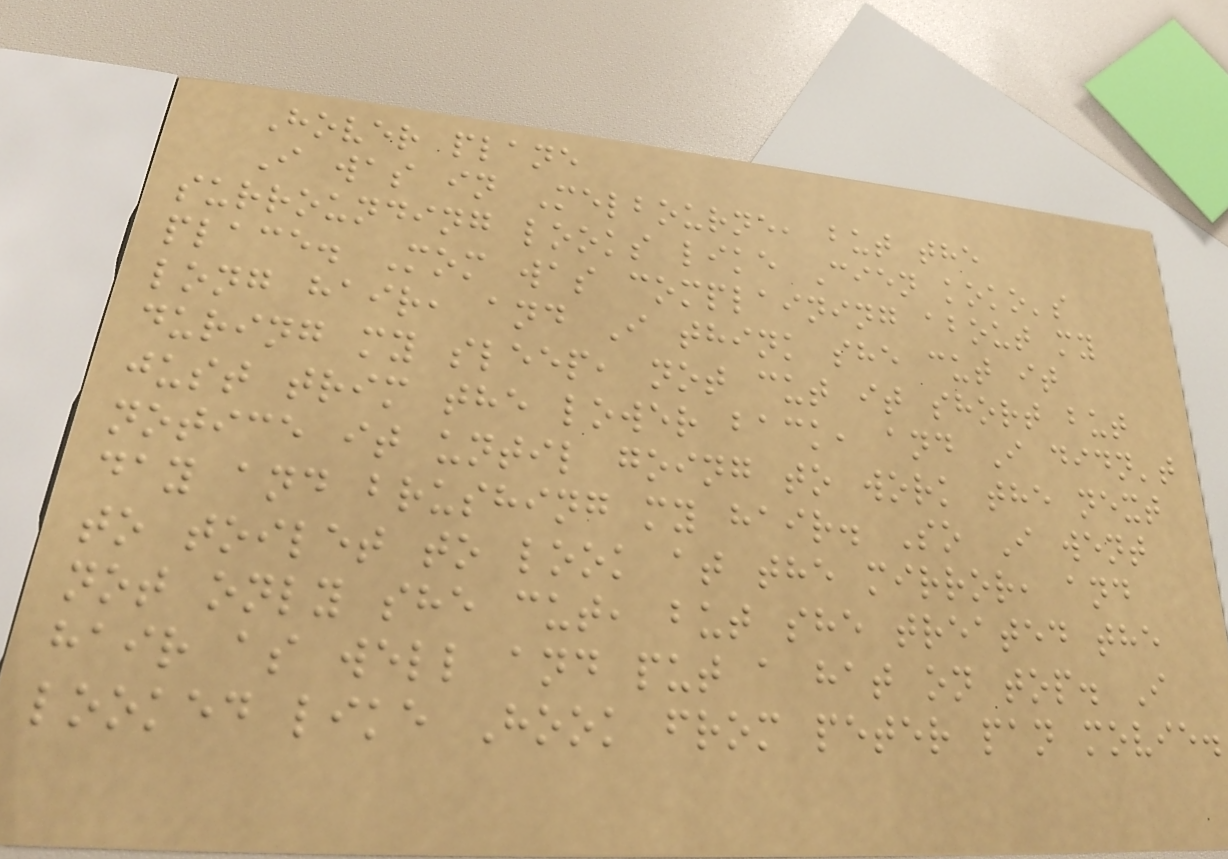Hover plane
I was in Melbourne, but the
surrounding looks like Cien koko's
place. Mom was complaining about my
long hair, and I think she cut it
during my sleep, not cut it short but
just trim the lower back, and I didn't
notice it until going to work the next
day and brushing my hair. So I went
to toilet to look at the mirror, and
not only she cut, but she treated the
hair as well and put a hat on top. I
looked like Hook from peter pan movie.
